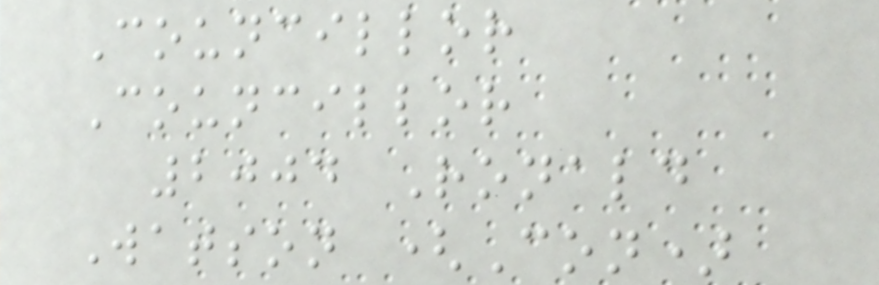Councillor
Councillor
2004 Ronald
Watson (Con)
